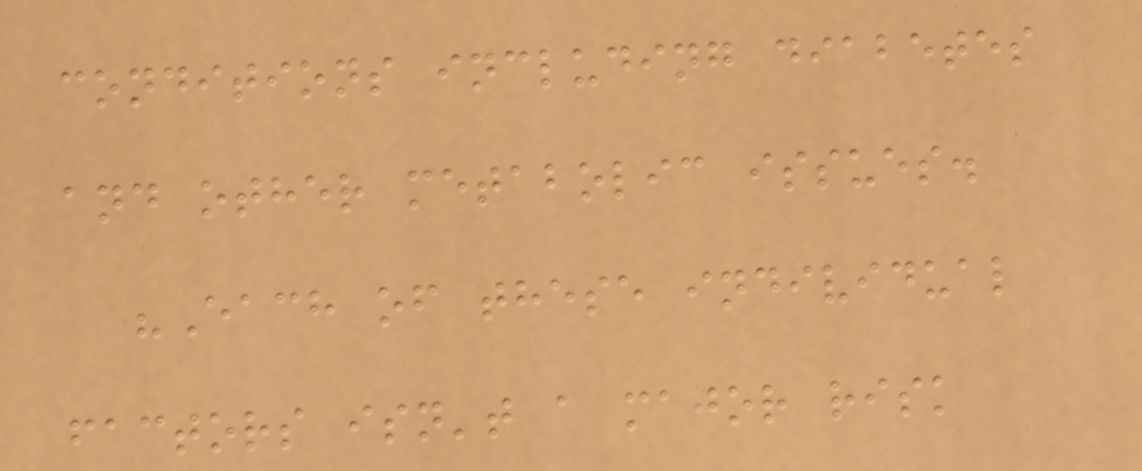conditions including diabetes
and other metabolic issues.
"Each of these individual
factors isn't a major risk
